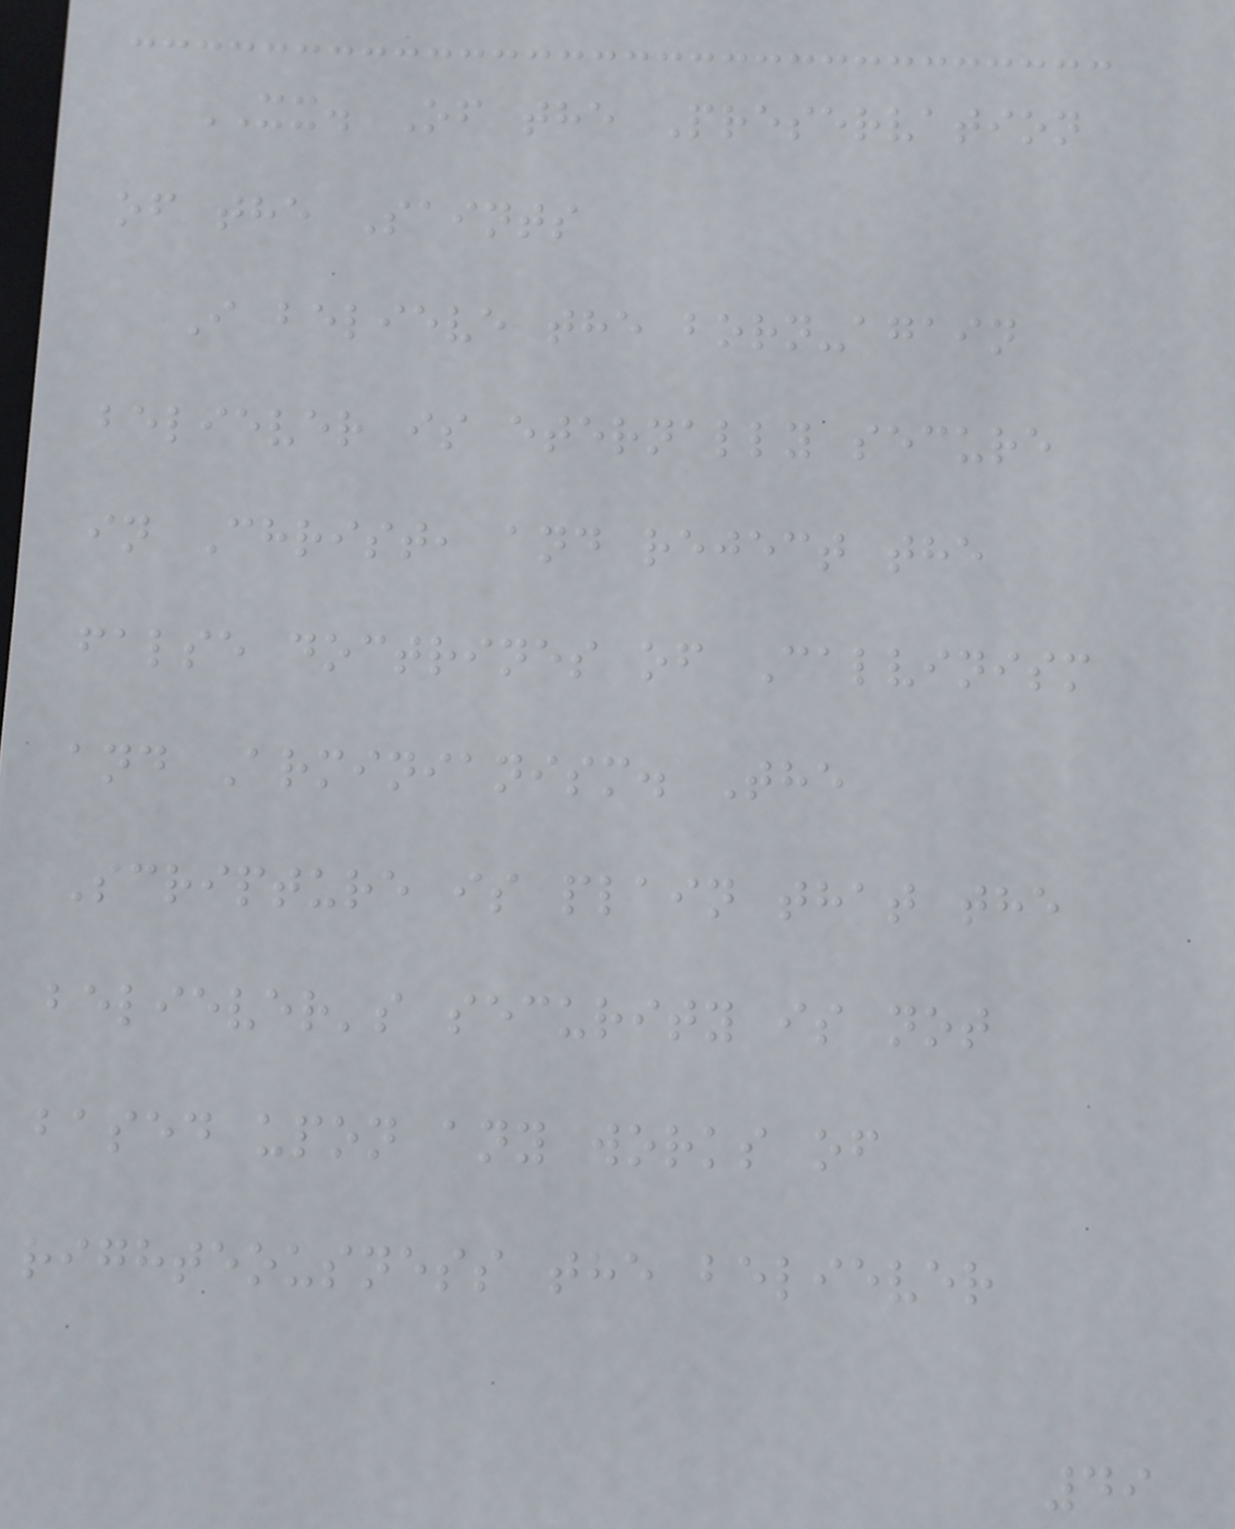XX. Of the Preservation
of the Saints
I believe the born-again
believer is eternally secure
in Christ, and reject the
false doctrines of Calvinism
and Arminianism. The
Scripture is plain that the
believer's security is not
based upon any works of
righteousness the believer
49
